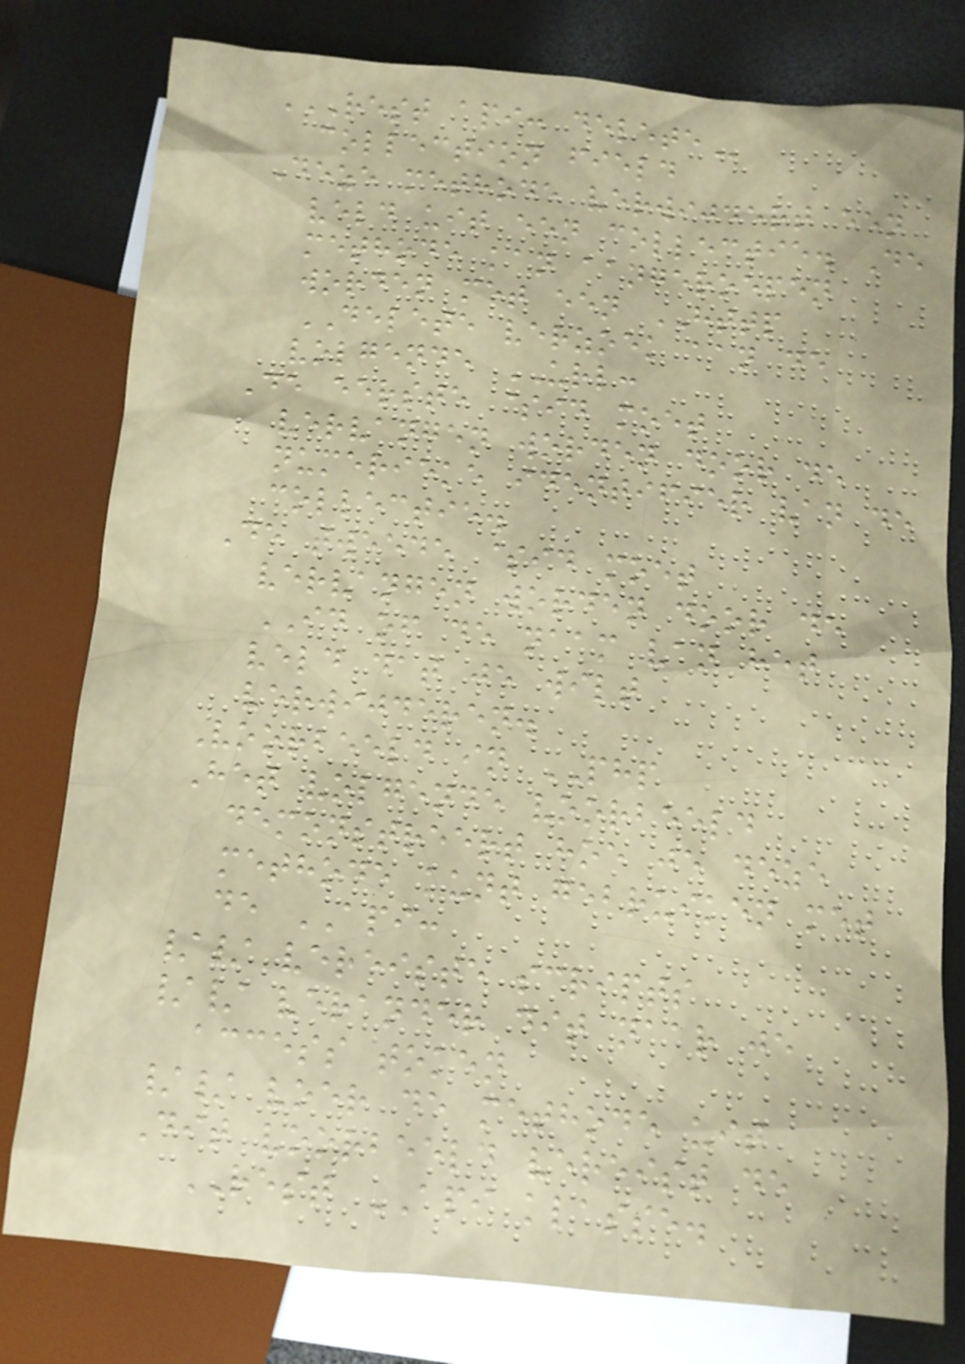REST API: DELETE
collection field
Deze methode verwijdert een
veld uit een collectie. De
methode kan aangeroepen
worden met een HTTP
DELETE verzoek aan de
volgende URL:
De eerste $id moet
vervangen worden door de
numerieke identifier van de
collectie.
De tweede $id moet
vervangen worden door de
ID of de naam van het
veld dat je wilt
verwijderen.
Voorbeeld in PHP
Het volgende voorbeeld
demonstreert hoe je deze
methode kunt gebruiken met
de API:
// vereiste scripts
// verander dit naar je
access token
// voer de methode uit
Dit voorbeeld vereist de
REST API klasse.
